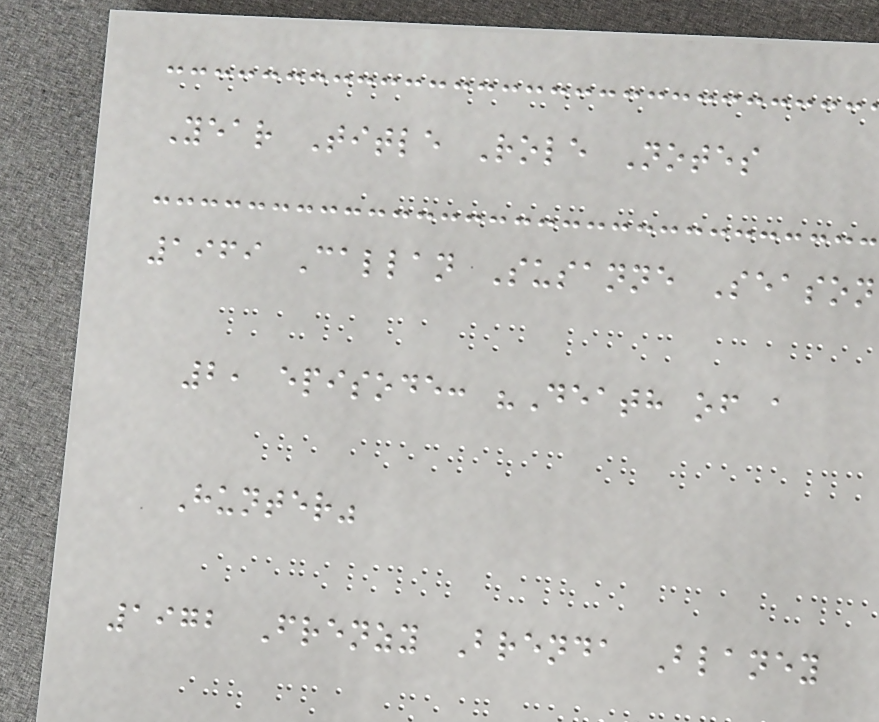Year Title Role Notes
1969 Callan Susanne Season
2, episode: "Death of a
Hunter"
1972 Frenzy Brenda Blaney
